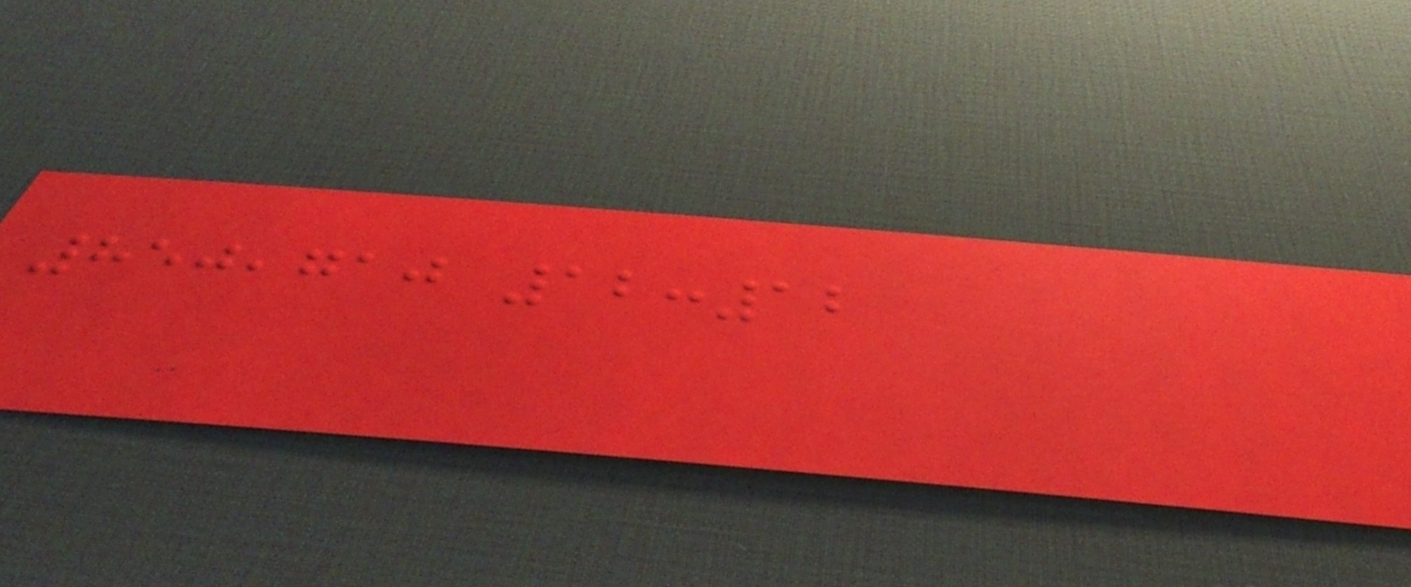850,710 12:12
